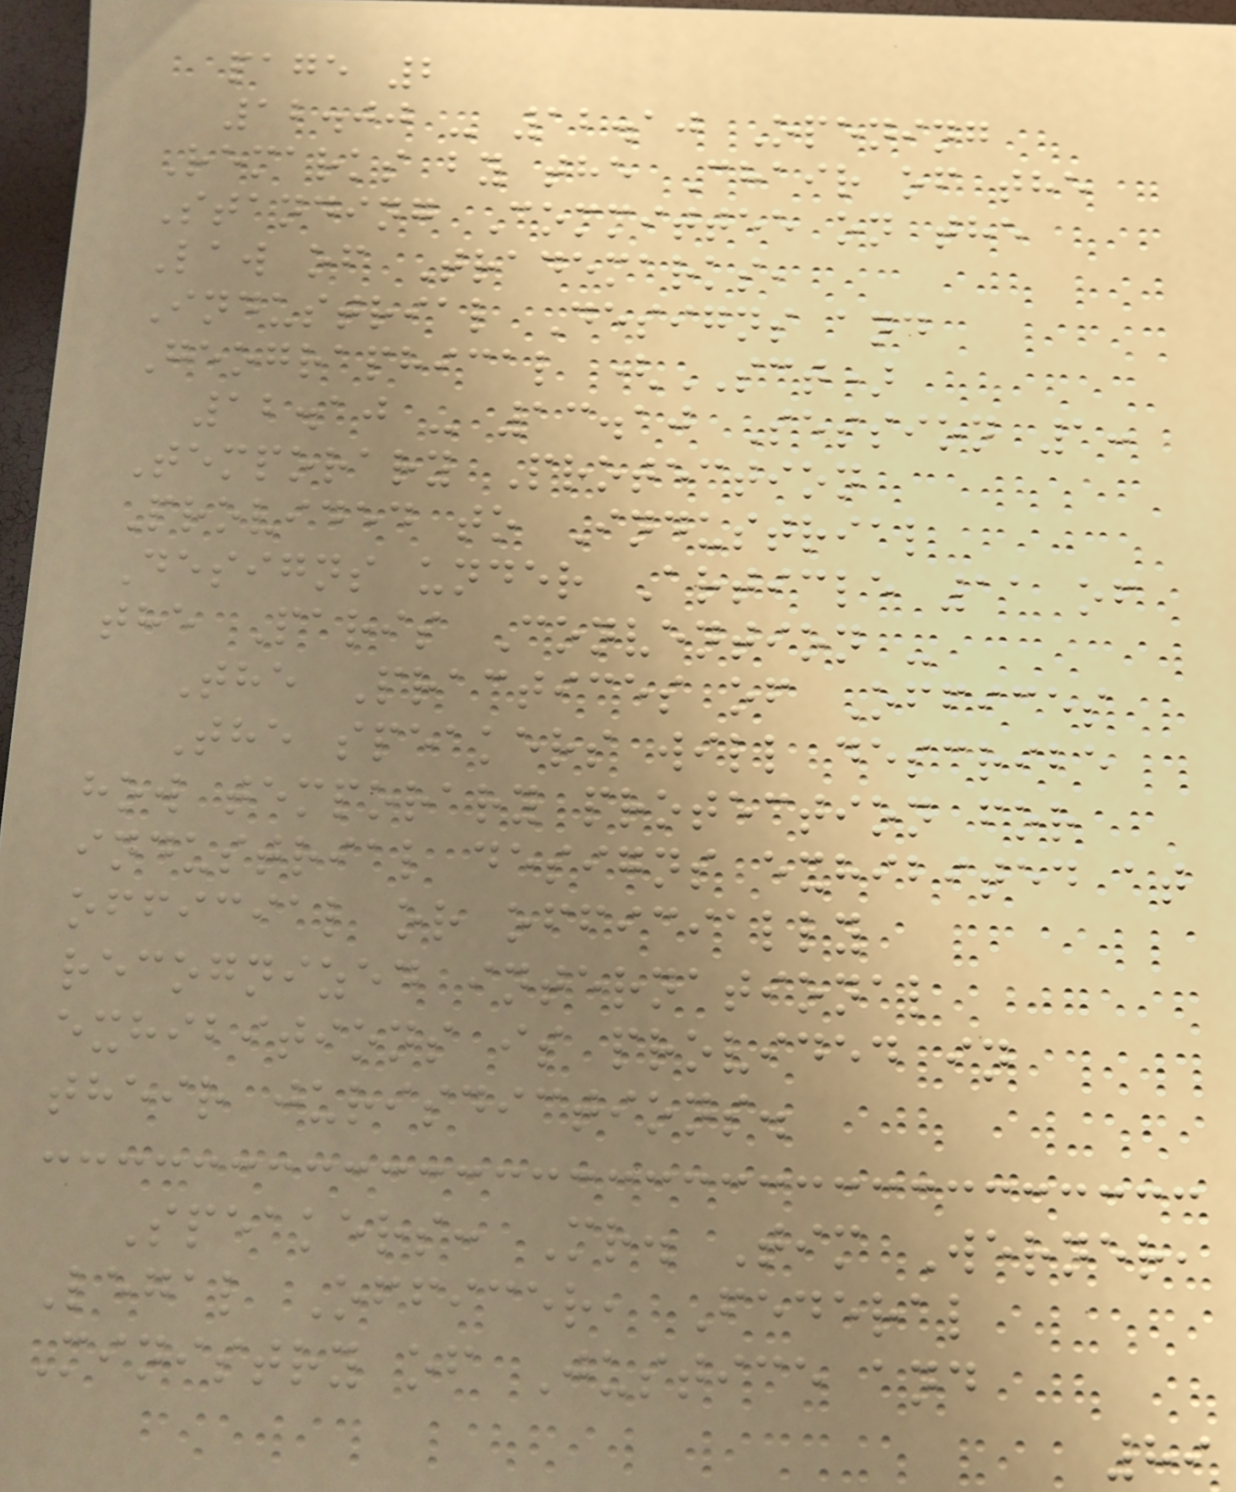page 2
12.00 - 12.10 Opening
Remarks by the Chair of the
Standing Committee on the
Law of Trademarks,
Industrial Designs and
Geographical (SCT)
12.10 - 13.10 Session 1:
Temporary Protection
Provided to Industrial
Designs under Article 11 of
the Paris Convention -
The Practices of Offices
The speakers will describe
how temporary protection for
industrial designs exhibited at
official or officially
recognized international
exhibitions is provided in
their jurisdictions.
Speakers: Mr. Tim Werner,
Legal Officer, Federal
Ministry of Justice and
89
